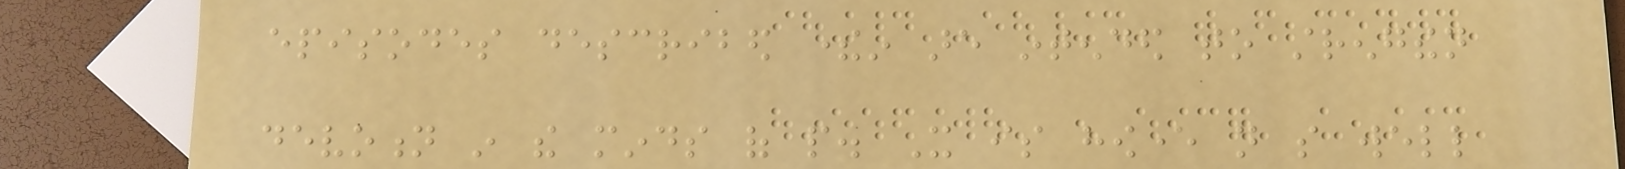episodes described therein are intended to strengthen
devotion in the minds of people. It is however not so well
